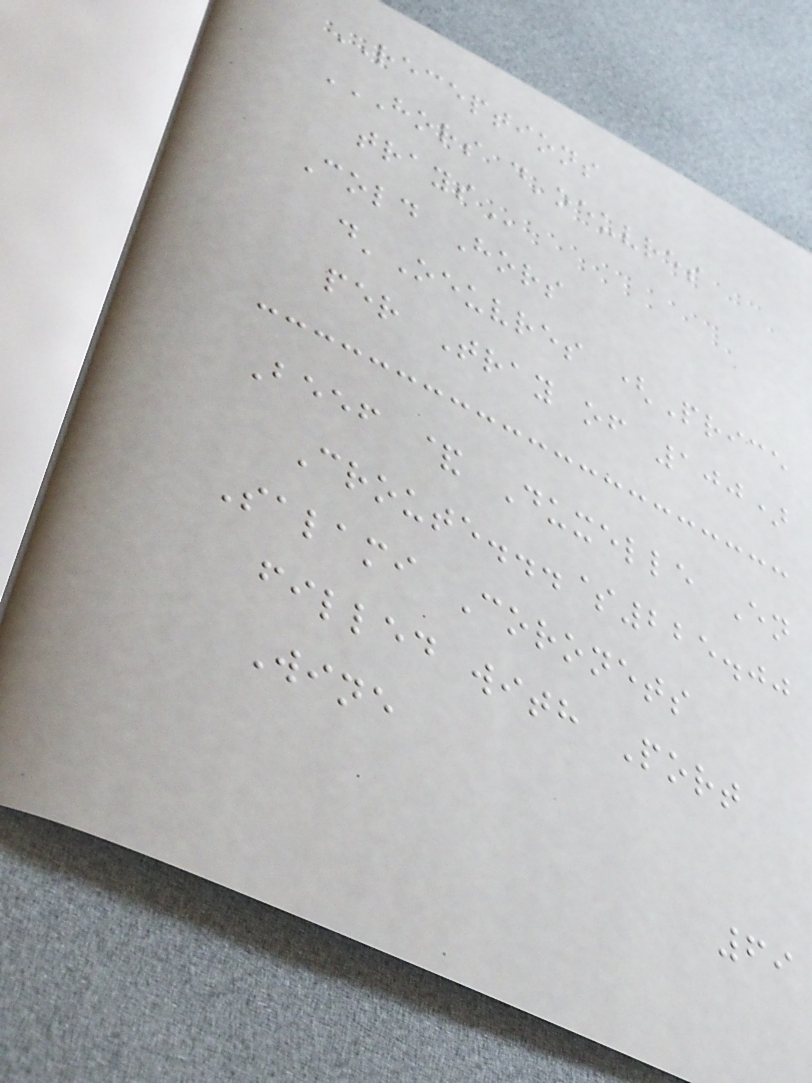RECEPTIONS
HORS D'OEUVRES
TRAYS
Cold Hors
d'Oeuvres (Price
per Tray of 100)
Beef & Duxelle En
Croute...$225.00
Salami Coronets
filled with Port
Wine
69
